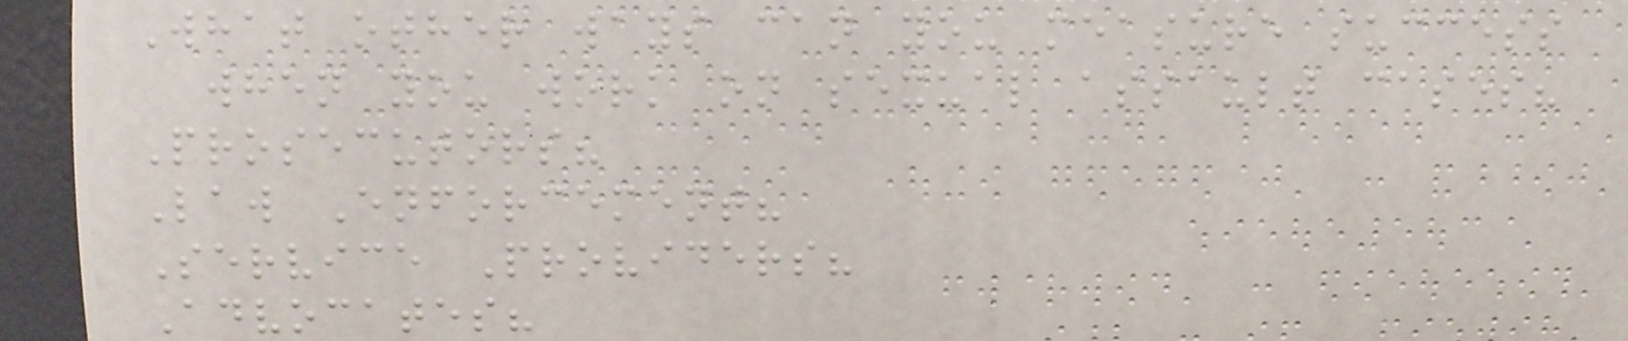What other ways can you measure success
when you work on sexual assault cases?
Prosecutors?
Law Enforcement?
Service Providers?
Advocates?
